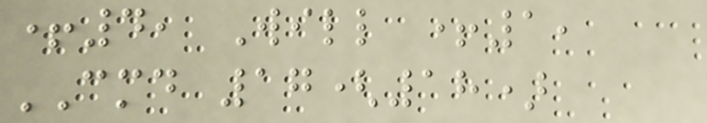+4, Will +1,
CMD 17(18)
